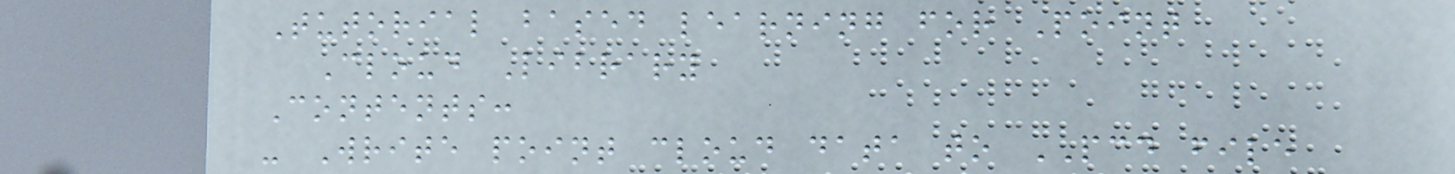Tutorial based learning for Point
Cloud Library
Contents:
- Write point cloud data to PCD file
